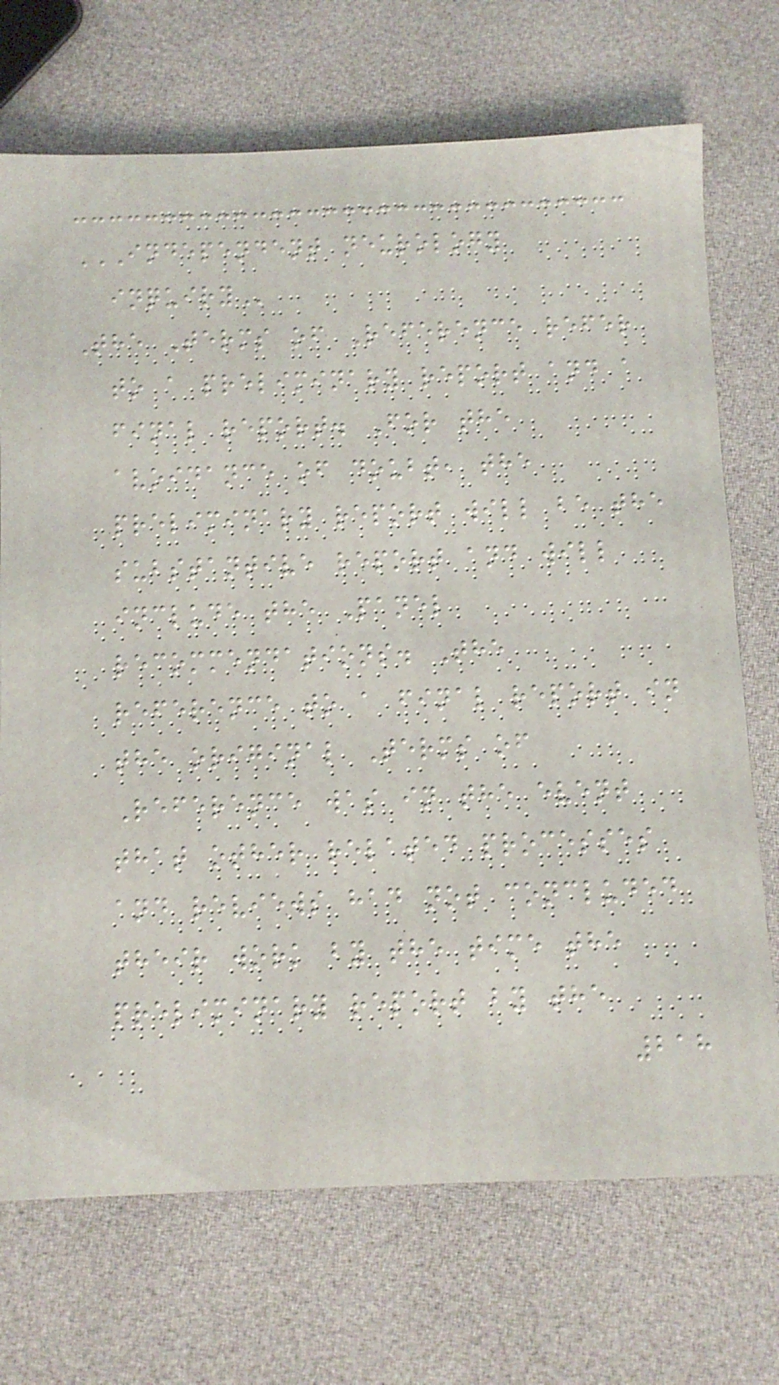INDEPENDENT NEUROLOGY
INQUIRY
The Terms of Reference refer
to a preliminary report and a
final report. For the
avoidance of doubt, the
preliminary report will be the
substantive report and will
include the Panel
recommendations. The
reference to a final report in
the original Terms of
Reference was in the event
that other related processes
and reviews had not concluded
their work by the time the
preliminary report by the
218
